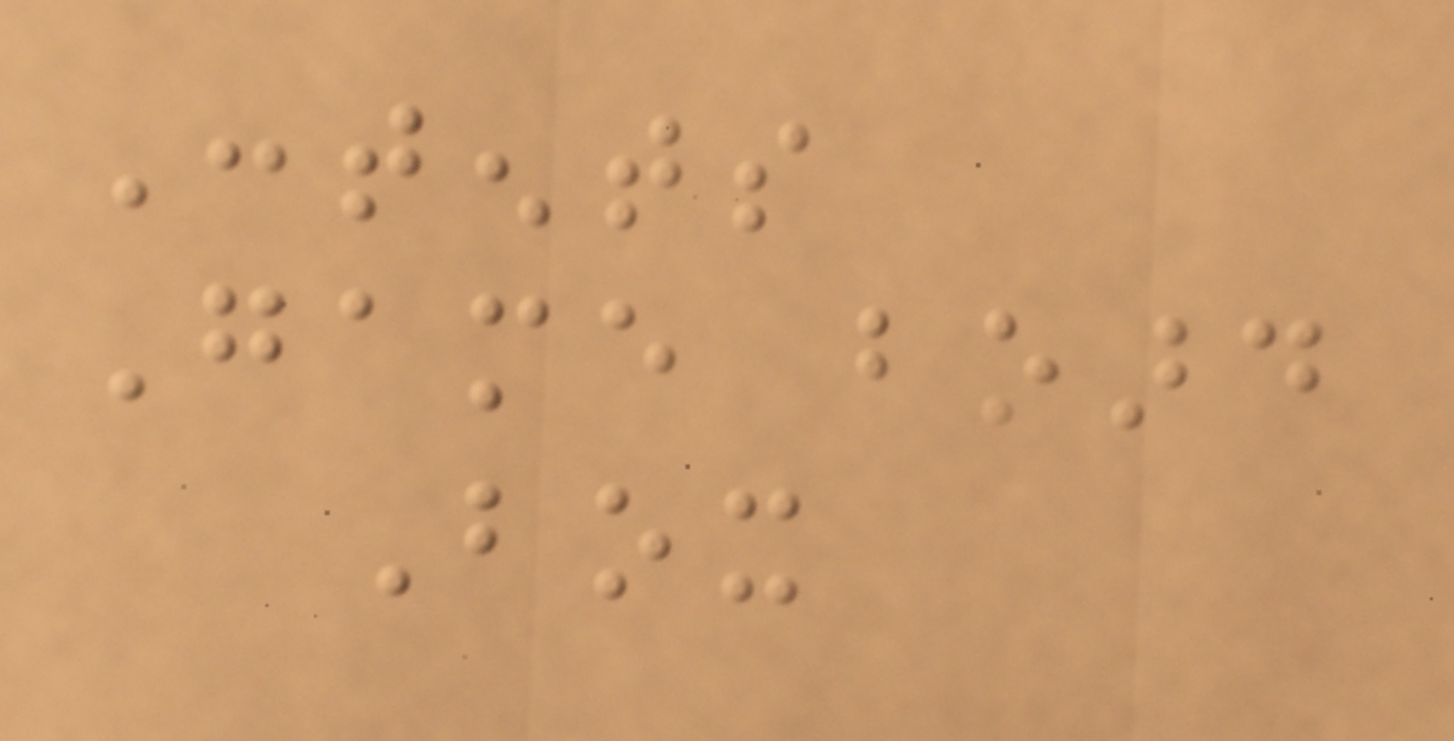Contents
Game board
Box
